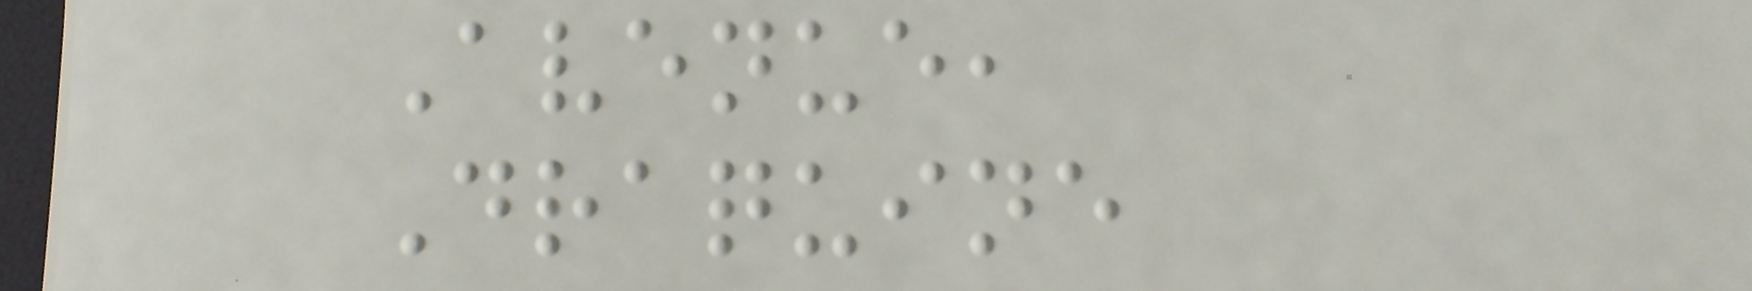Avenue,
Draquine
